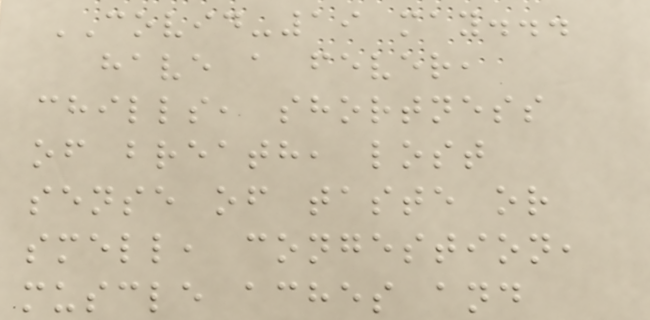COVID-19 may...
have a fever,
chills, shortness
of breath, lost
sense of taste or
smell, congestion,
muscle aches and
